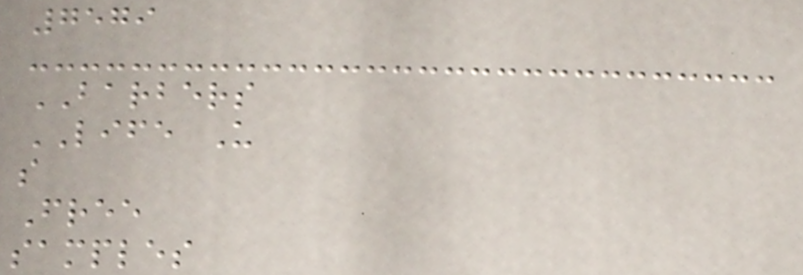7579
BARBERS
LIFE U
s
Free
samples
